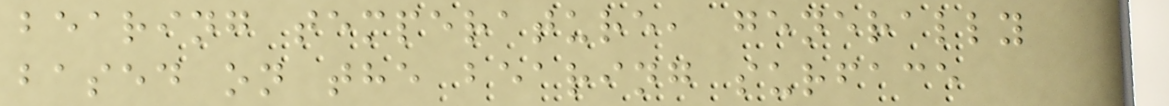bearing temperature, generally
based on the bearing surface
